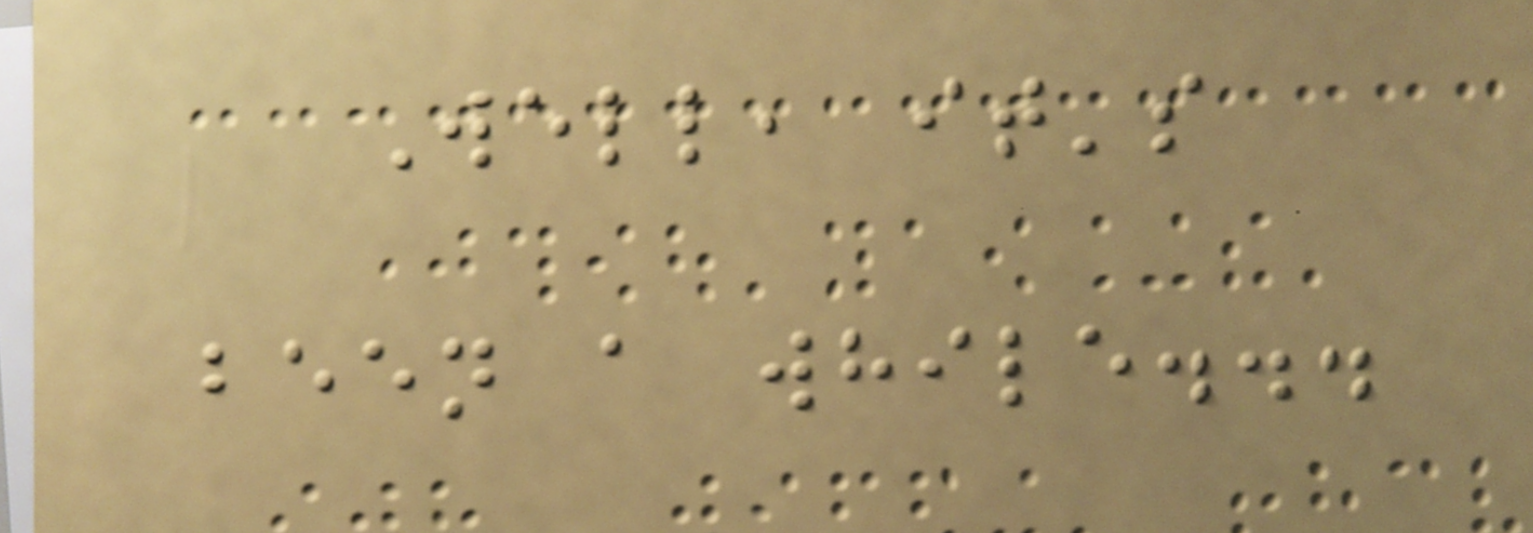Well, it's
been a while...
